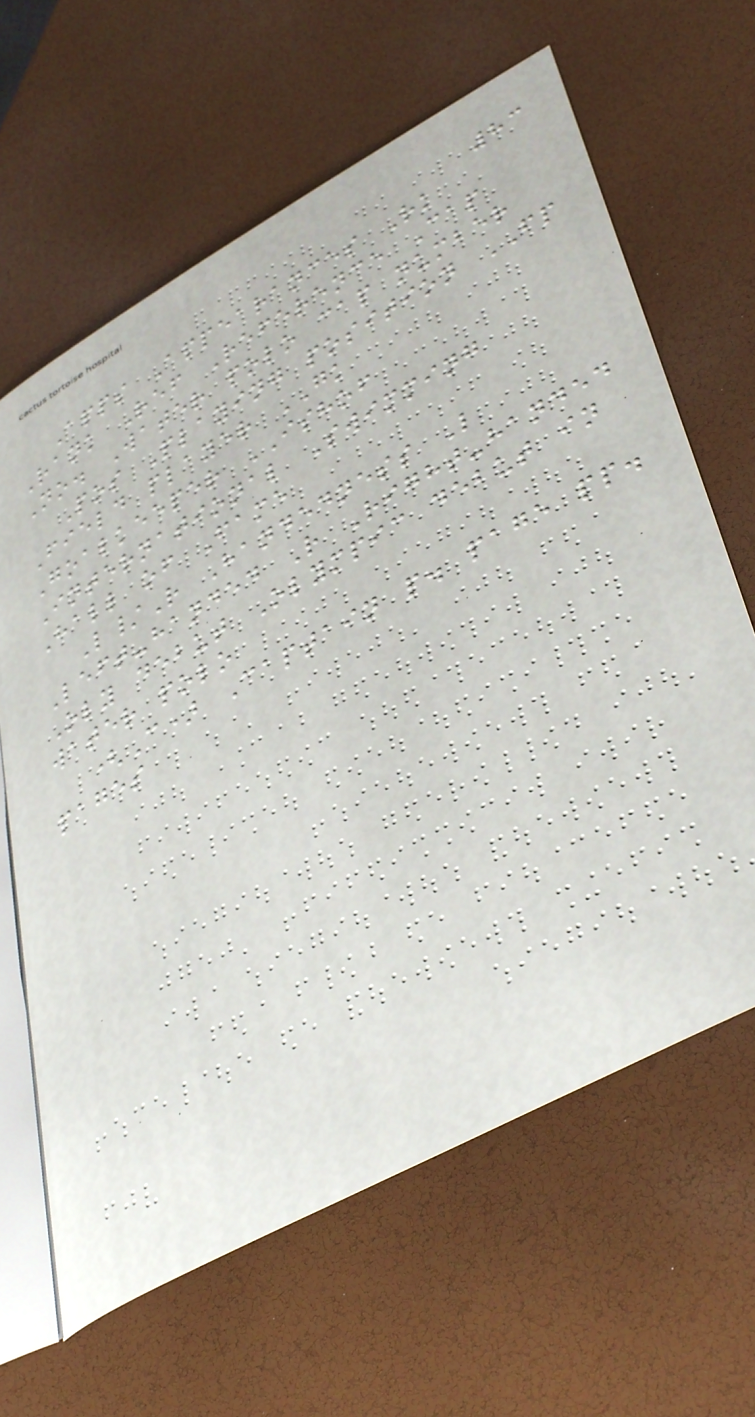83
Apps Appearances Rk
Rank Ref Reference Cap
No. Water polo cap number
Pos Playing position FP
Field player GK
Goalkeeper ISHOF
International Swimming
Hall of Fame
L/R Handedness L
Left-handed R Right-handed
Oly debut Olympic debut in
water polo
(C) Captain p. page pp.
pages
